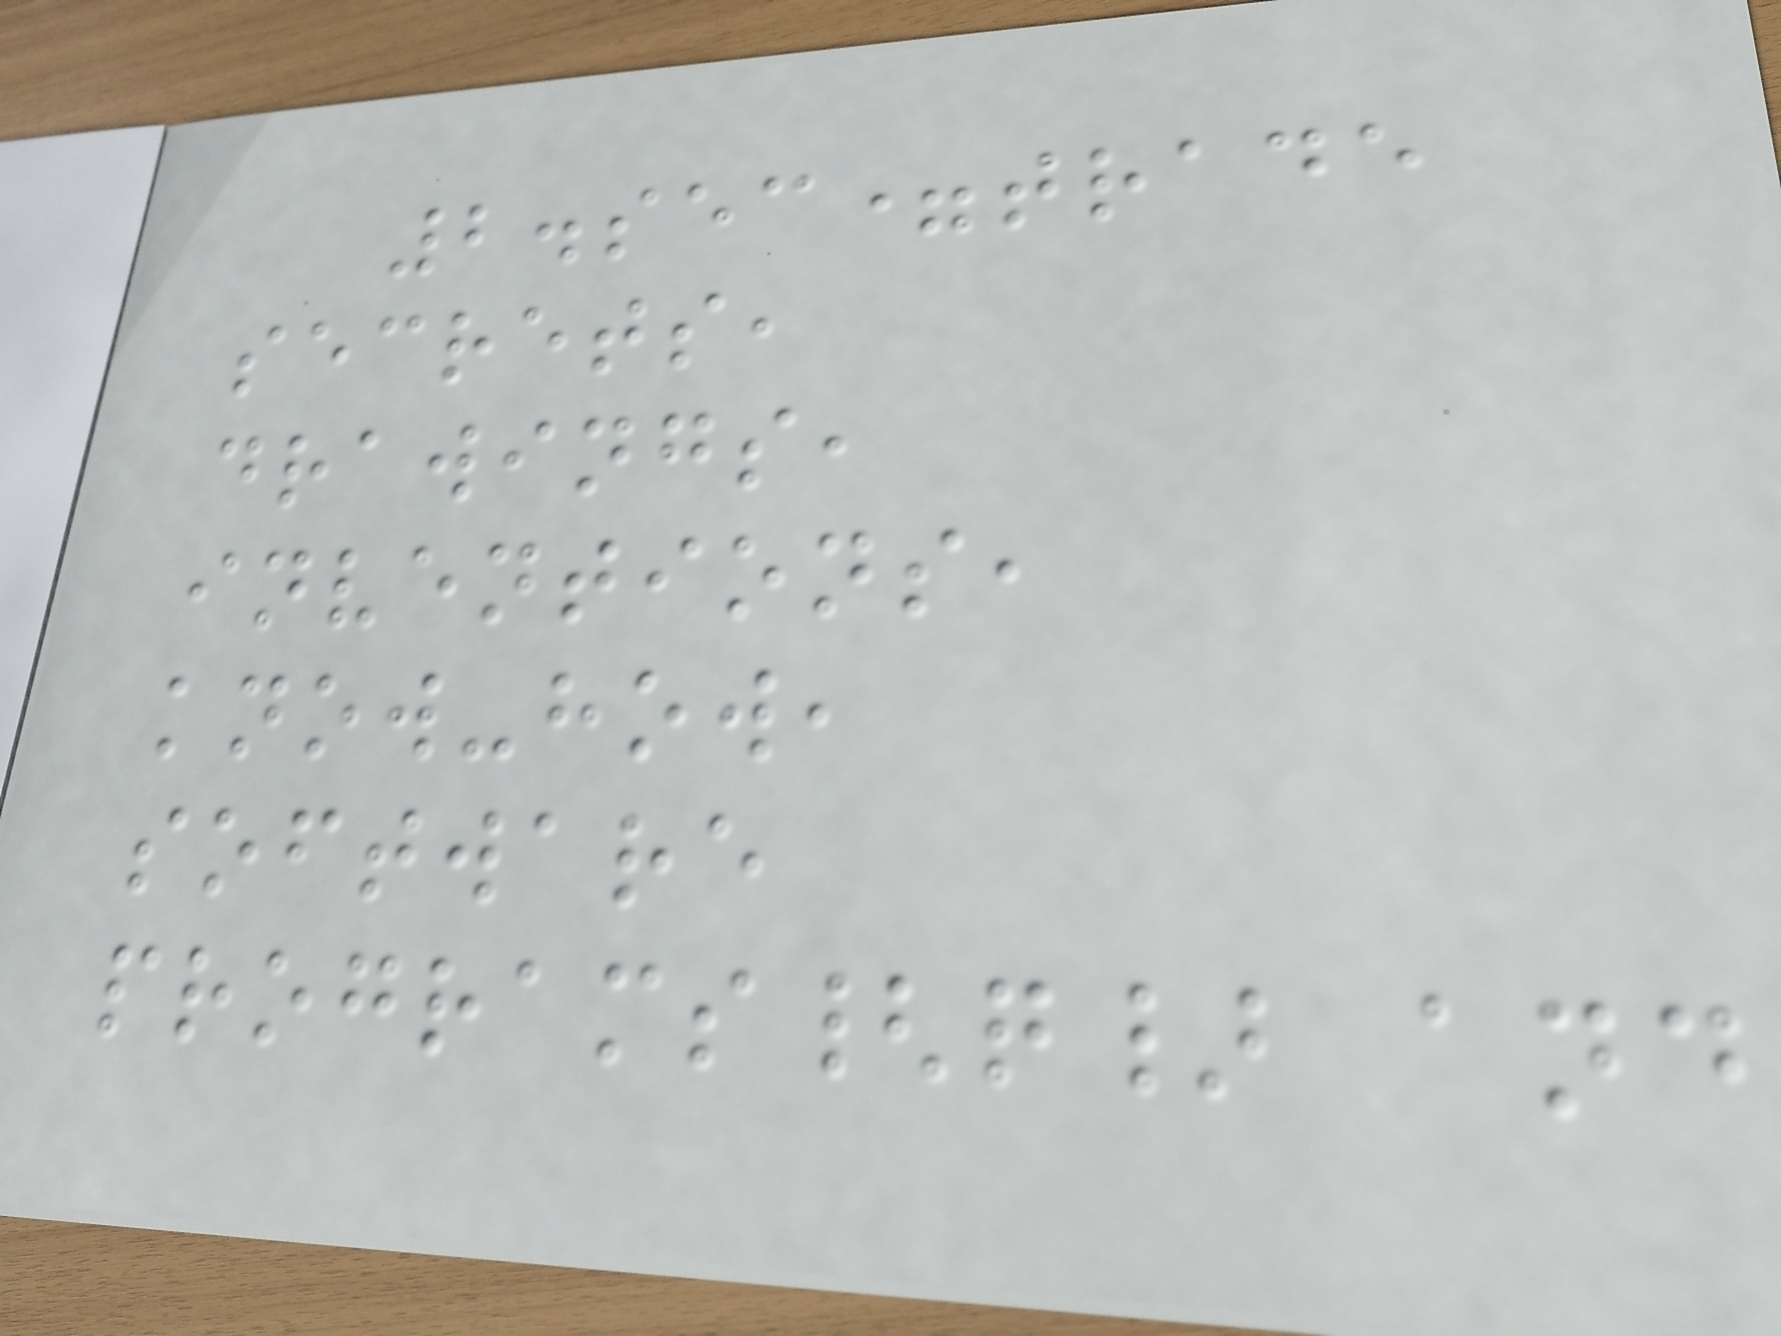2.sec=trade
secrets,
drawings,
inventions,
know-how,
software
programs{q} and
